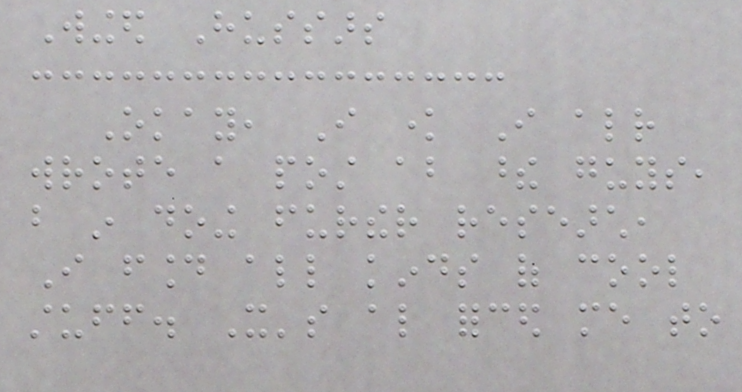Winged Hussars
Okay, I know I already
wrote a post about these guys,
but in doing further research,
I found all kinds of cool
stuff. It's also forced me to
